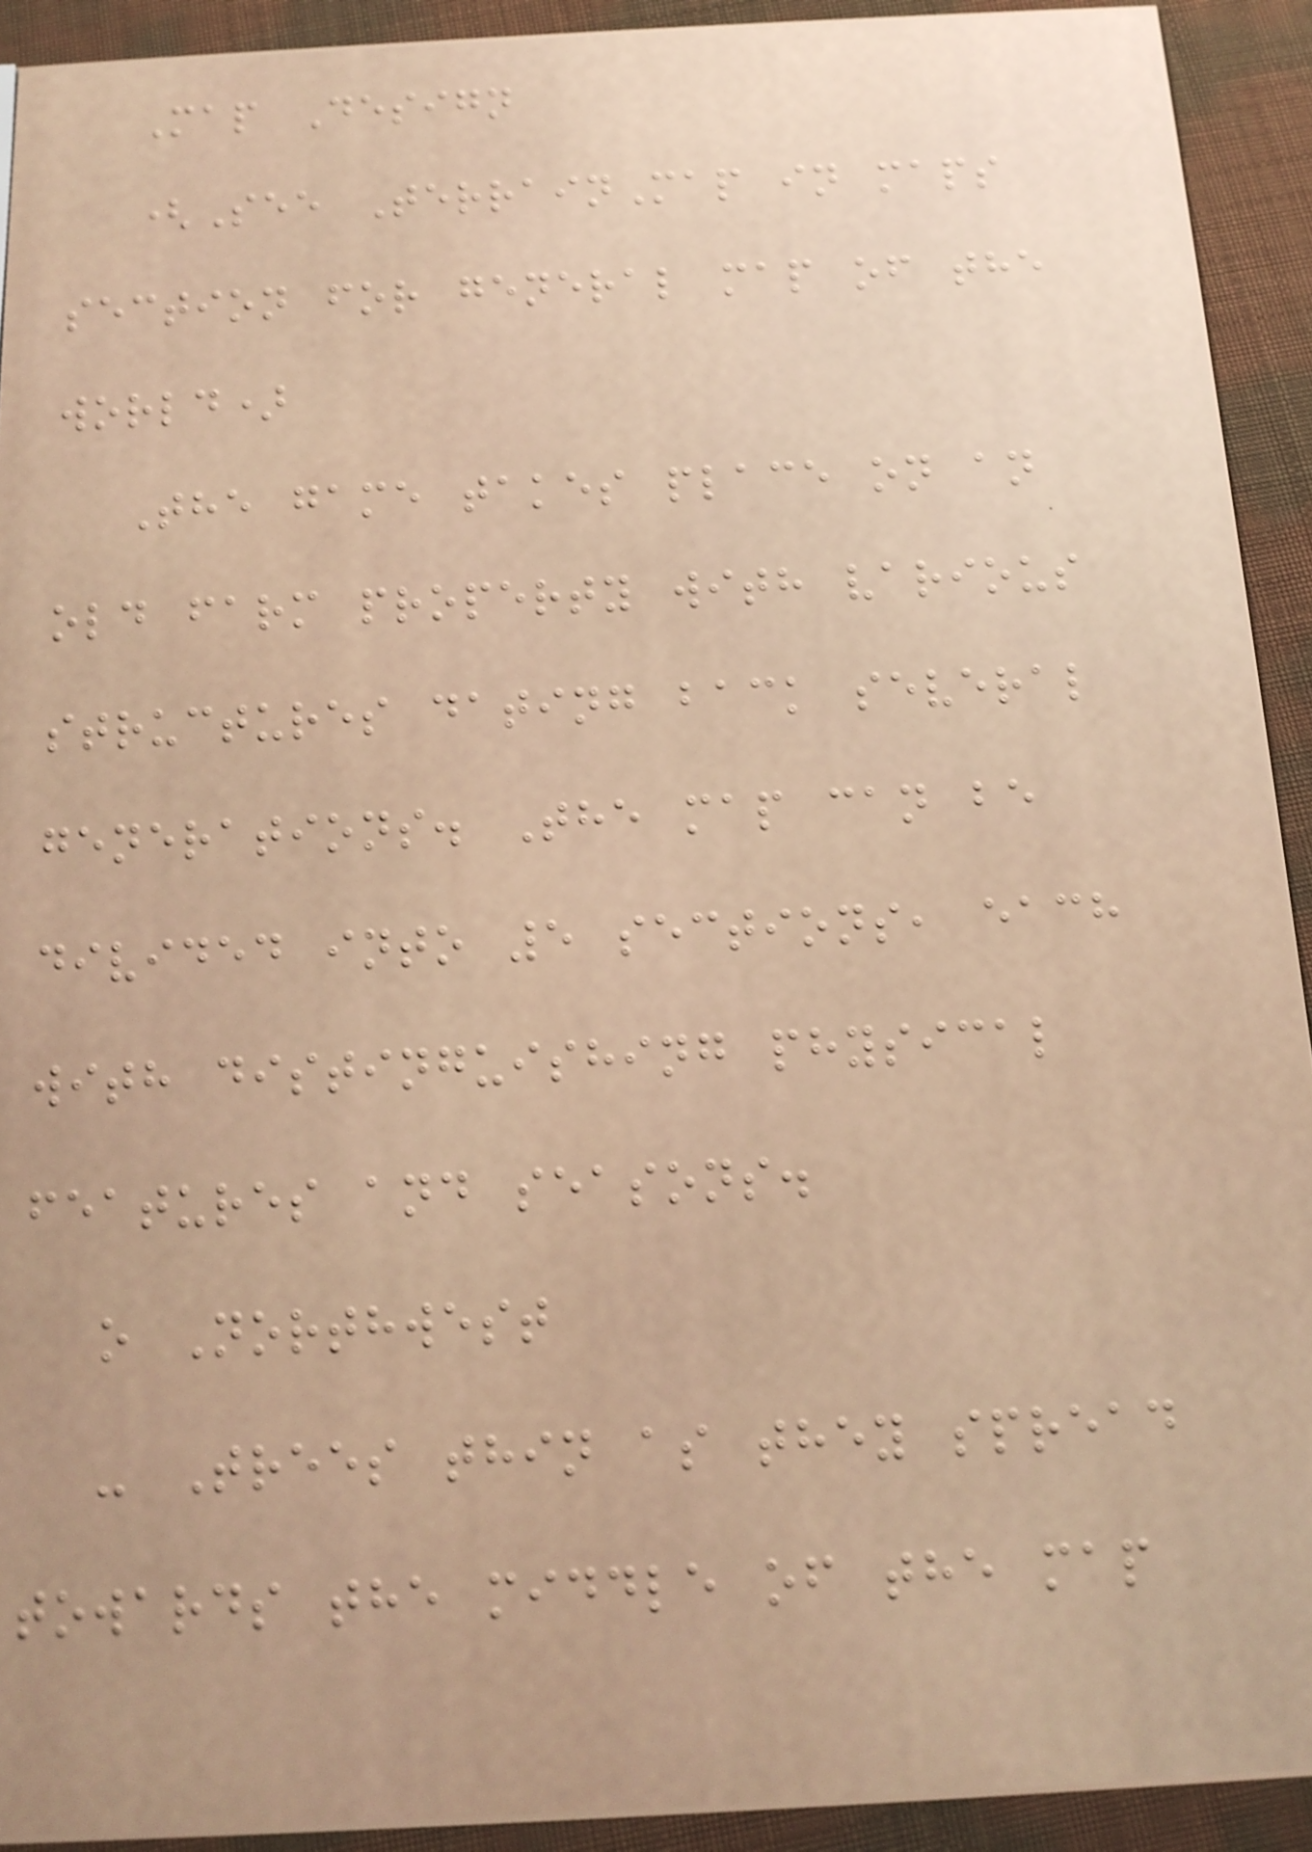Map Design
(See TerrainMap in maps
section for general map of the
world)
The game takes place on an
old farm property with various
structures dating back several
generations. The map can be
divided into 5 sections, each
with distinguishing physical
features and seasons.
o Northwest
- Trees thin as they spread
towards the middle of the map
